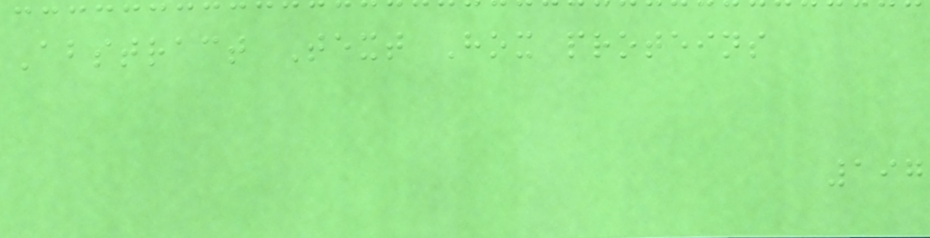Abstract Text Hox proteins
197
